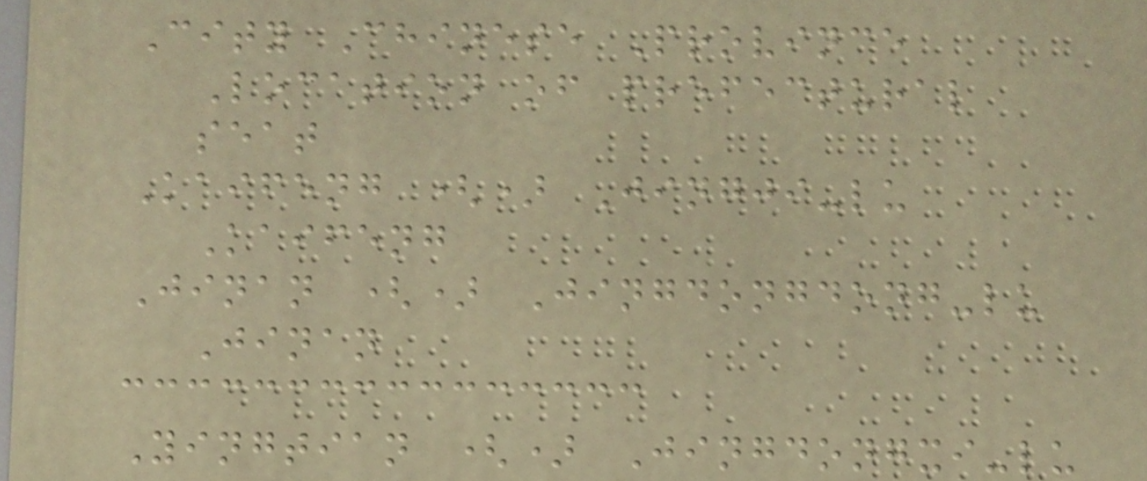City Chinese Province
Location of prefectural
seat
Kaifeng () Jingji-lu
Kaifeng
Jinan () Jingdongdong-lu
Jinan
Yingtian () Jingdongxi-lu
